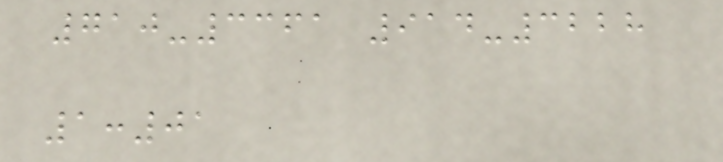710-3361 914-3228
1:01
